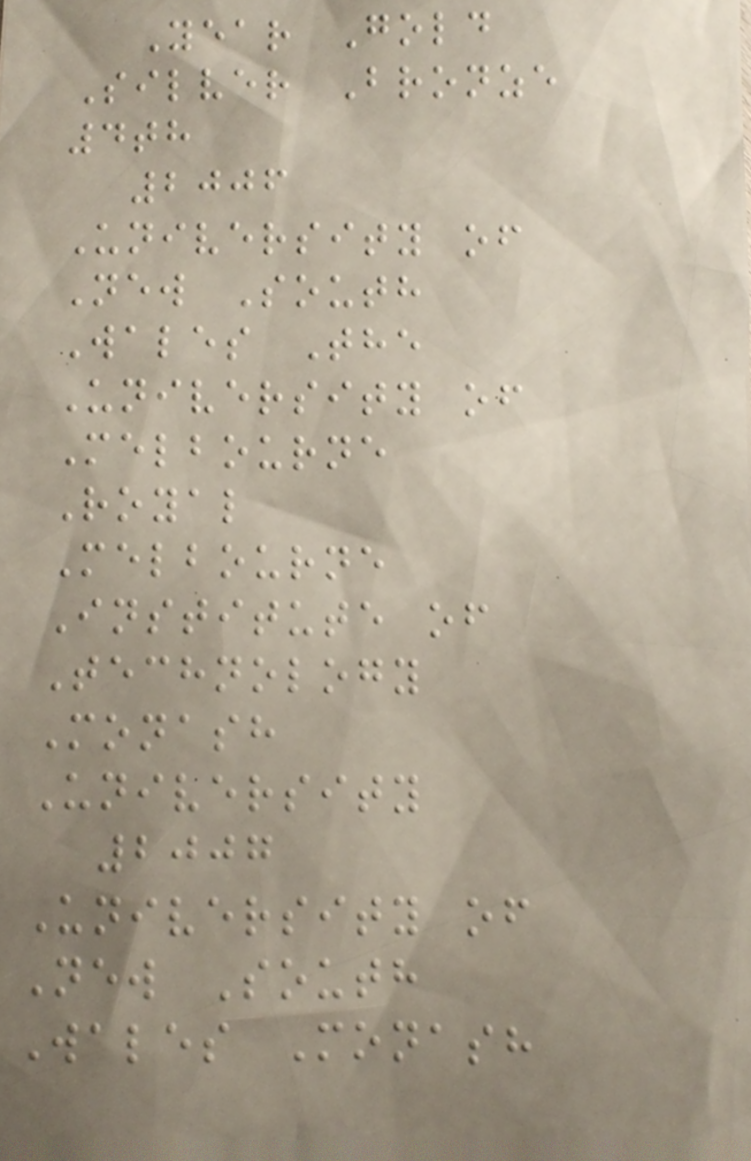Year Gold
Silver Bronze
4th
2006
University of
New South
Wales The
University of
Melbourne
Royal
Melbourne
Institute of
Technology
Monash
University
2007
University of
New South
Wales Monash
